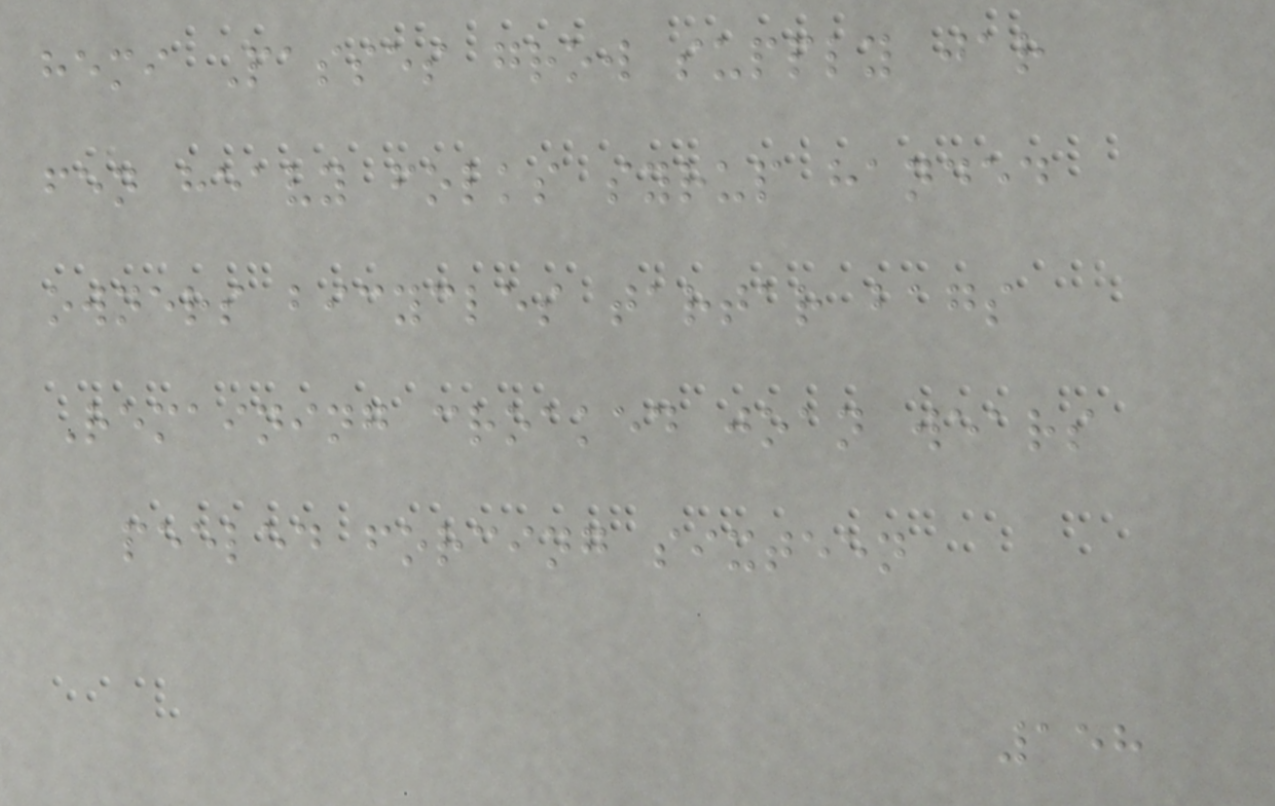hemi Passes grow supply jar
fen heavy folks syrup handed
owners bicycles tartar bags
Remaining croaked joan wears
peeled forcing sixteen
158
